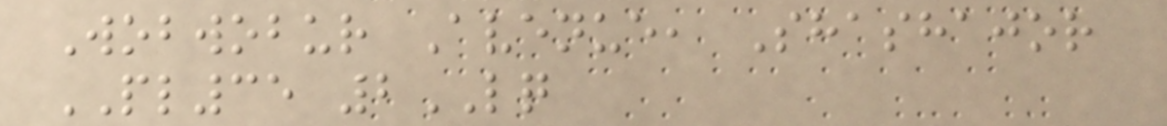Wobwobur Avenue, Shashajor
PL35 2LQ
